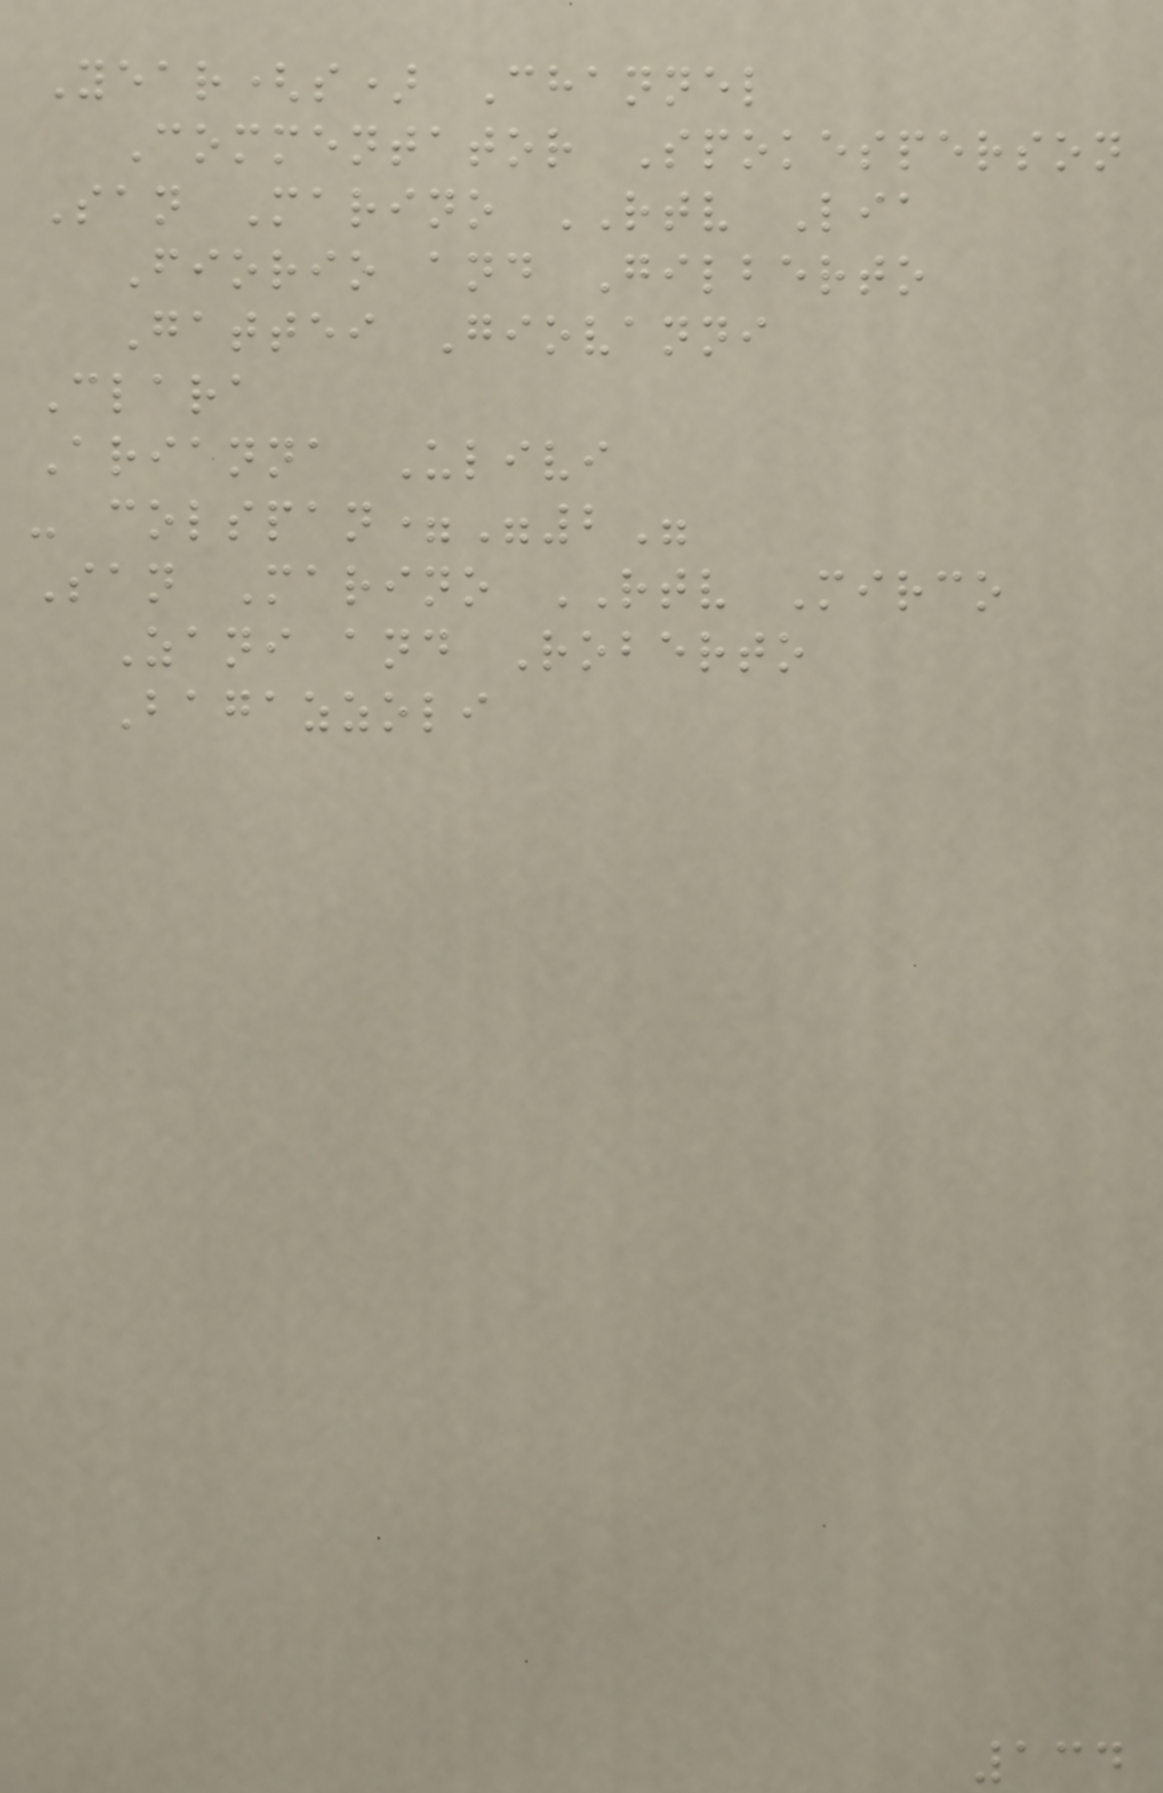Year(s) Channel
Commentator Spokesperson
San Marino RTV Lia
Fiorio and Gilberto
Gattei Giovanni
Clara
Arianna Ulivi
- colspan="2"
San Marino RTV Mirco
Zani and Roberto
Bagazzoli
134
